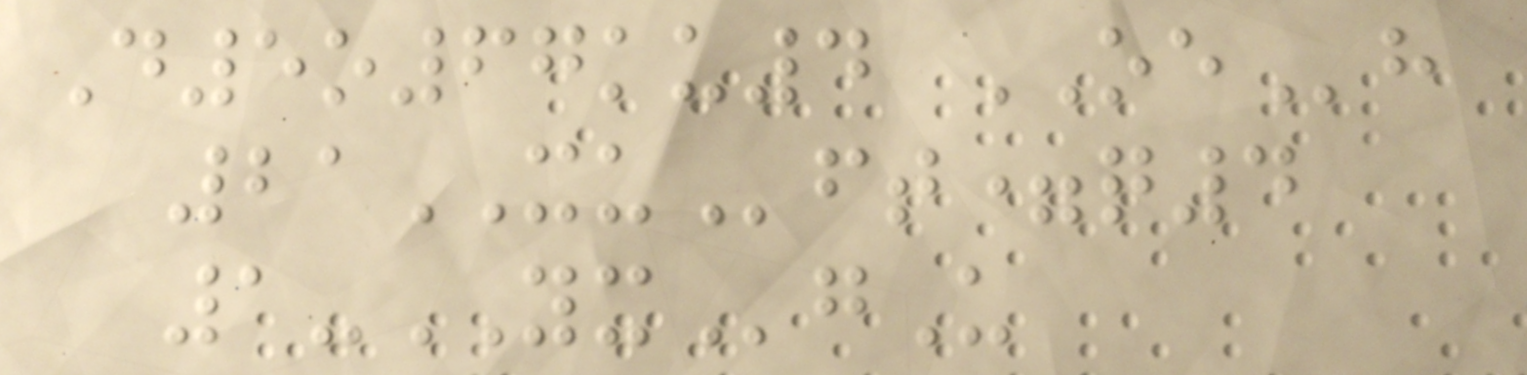D5o67ku4 OEh
21XUft=q4
1-YXgU
